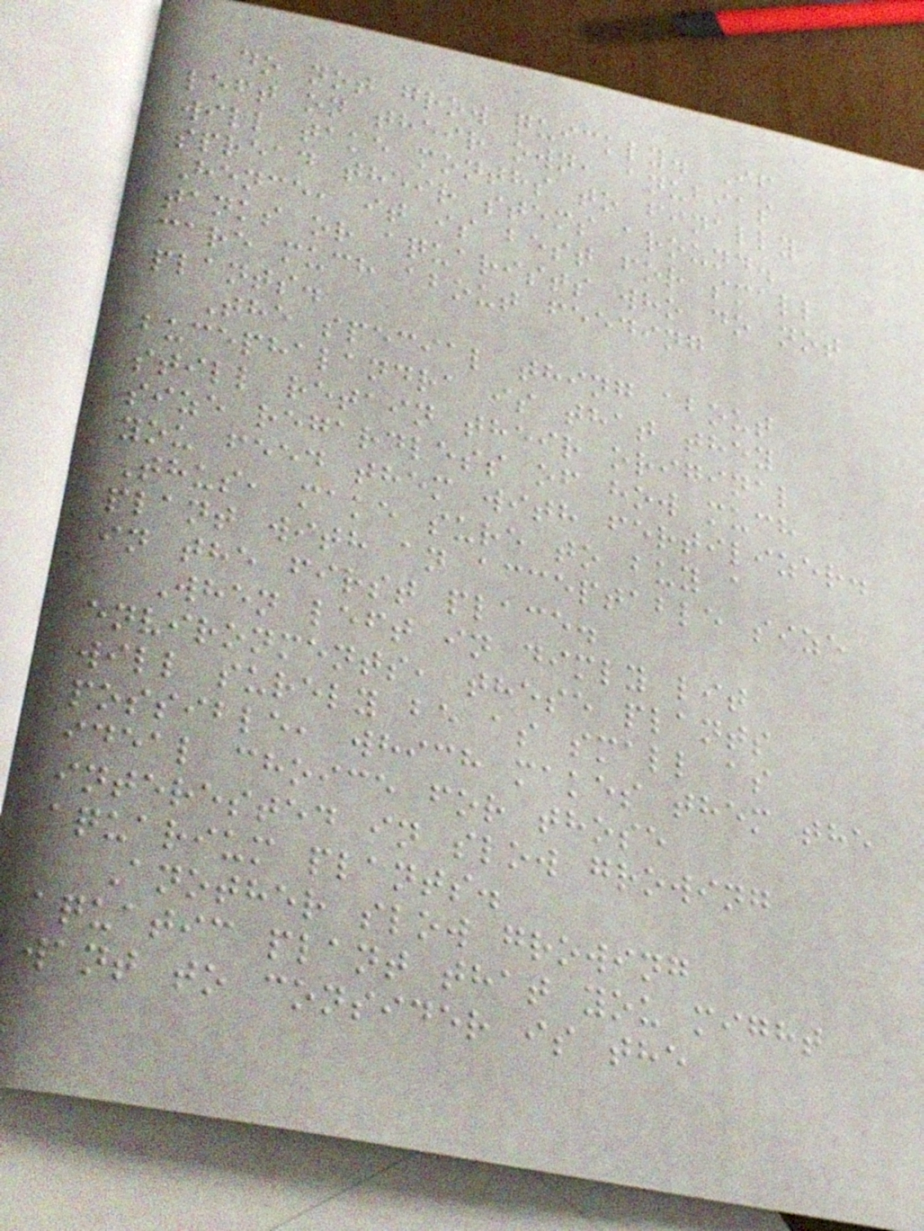do not grow quickly. If
left on their own, anubias
will take months to finally
spread their stems around.
Hence, it is best for small
tanks or aquarists who do not
care much about feeding
plants.
The special thing about
bucephalandra is that they
still retain their original
size regardless of how much
you feed them with fertilizer.
Thus, make sure to buy a
plant with an acceptable size
in the first place.
When left in dimly lit
environments, these plants
will surely be as small as
possible, which makes them the
ideal choice for those
interested in slow growing
aquarium plants.
Another slow growing
aquatic plant that you might
want to consider is the
